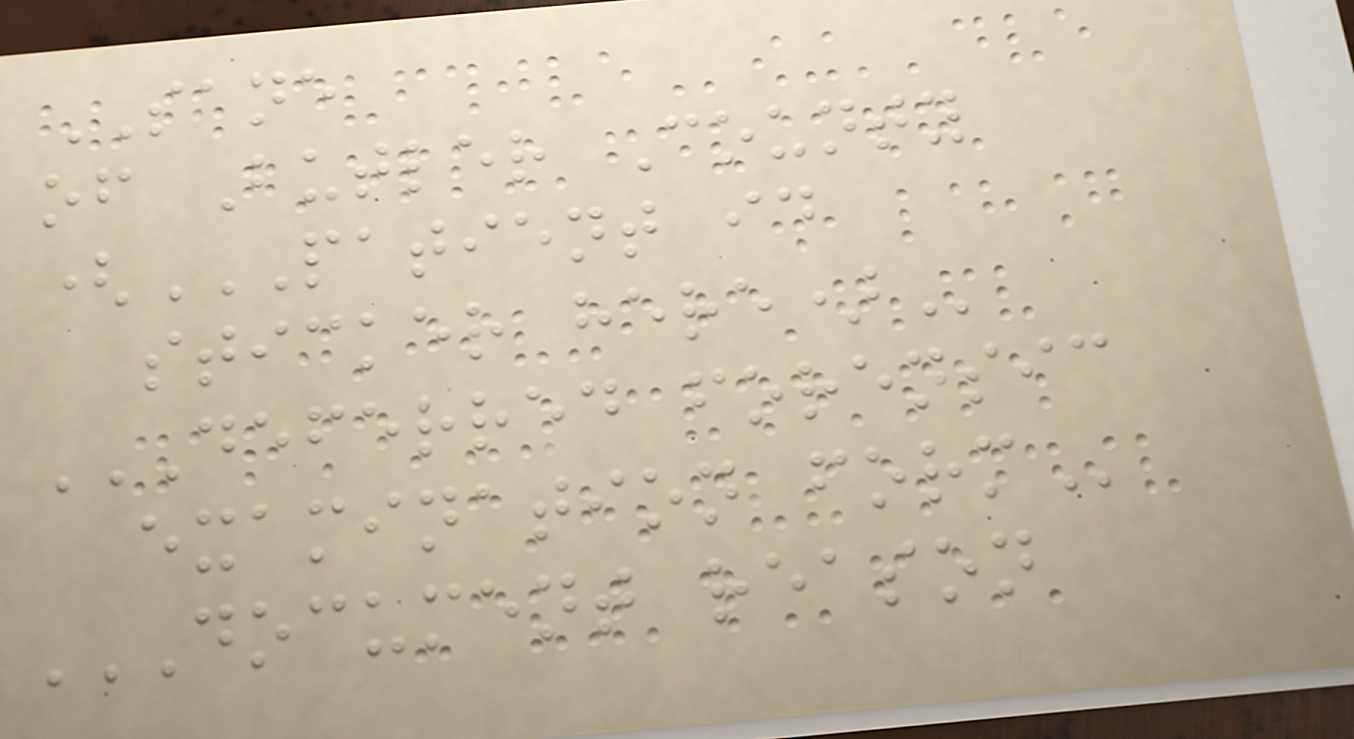SANE
of Butler County
(PATIENT ID
STICKER HERE)
DEFERRED FORENSIC
EXAMINATION FORM
DOCUMENT REASON
